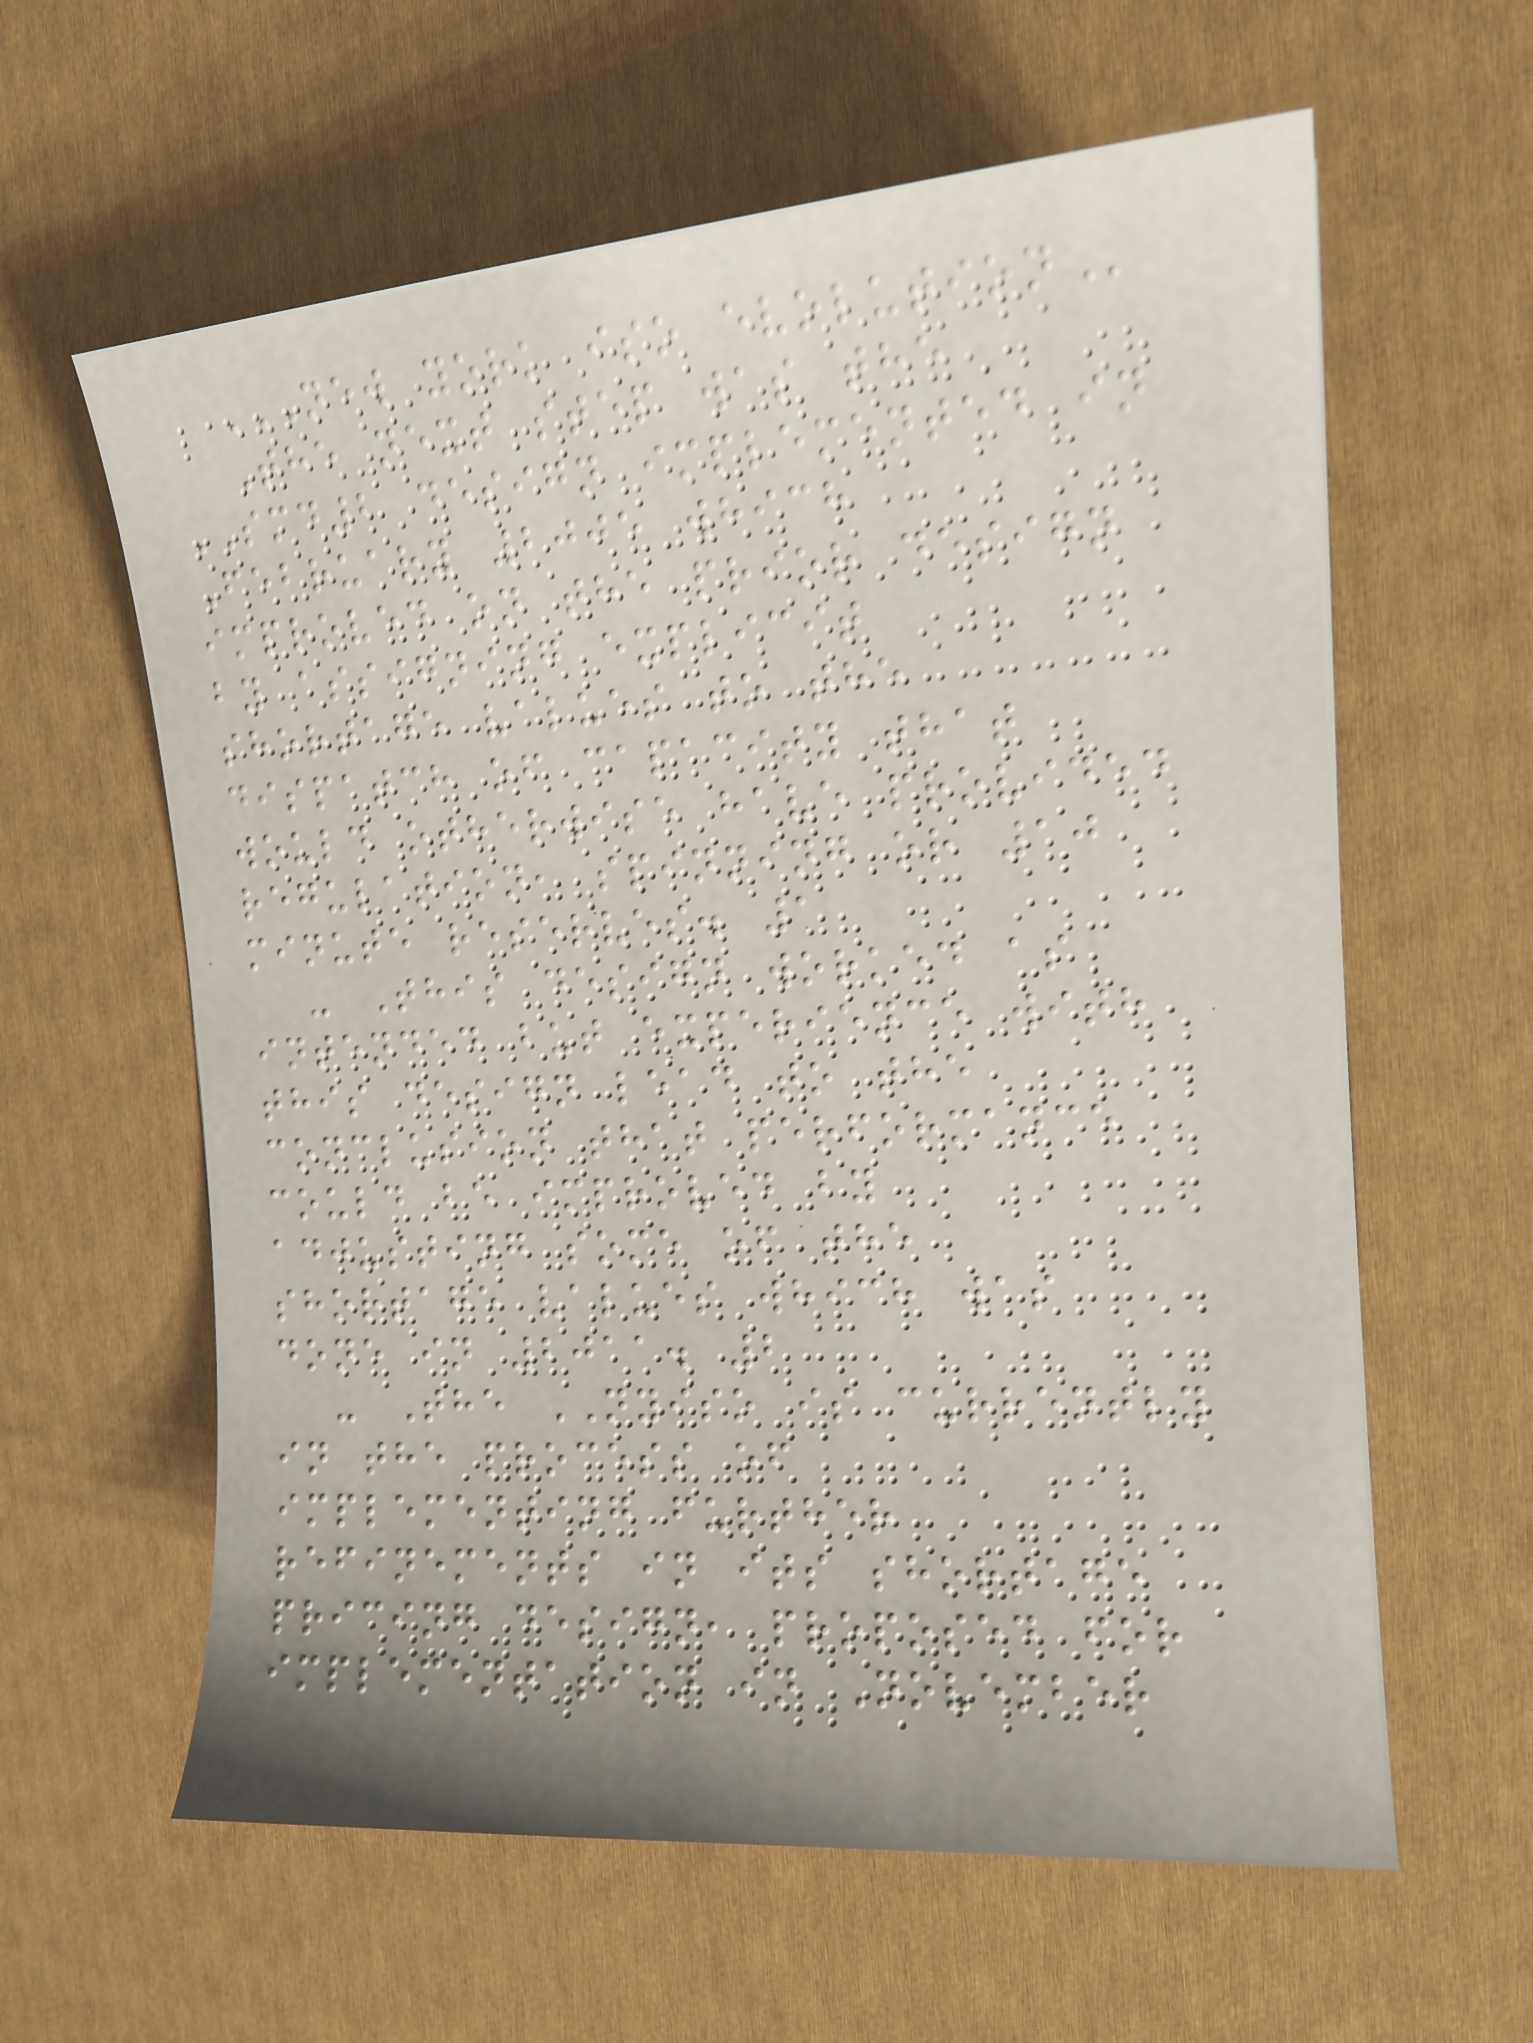NEW YORK ISO EVOLUTION
The next step was the
SMD2 design implemented in
February 2005 which
improved on the prior design
by assigning explicit
shortage values to the
dispatch of capacity that
would otherwise have provided
regulation, spinning or 10
minute reserves. 1
- This design worked as
intended but experience with
this design lead to the
conclusion that performance
could be improved by
adjusting some of the
shortage values which was
done in 2011. 2
- The NYISO is currently
in the process of
implementing further
refinements in its shortage
pricing design, proposed for
implementation in November
